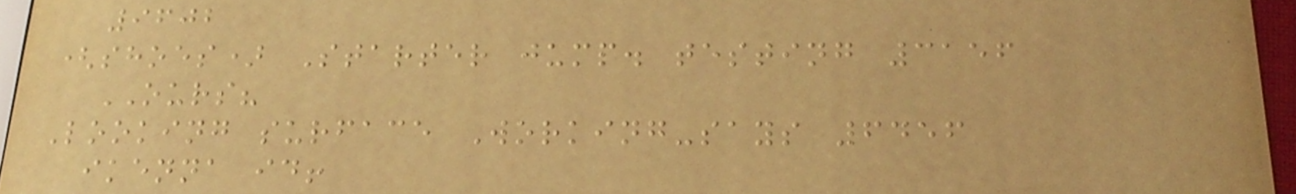9602
(shoes) Starter jump. testing 3156
OURS?
Looking surface Working-says 6456
ikenna id!
